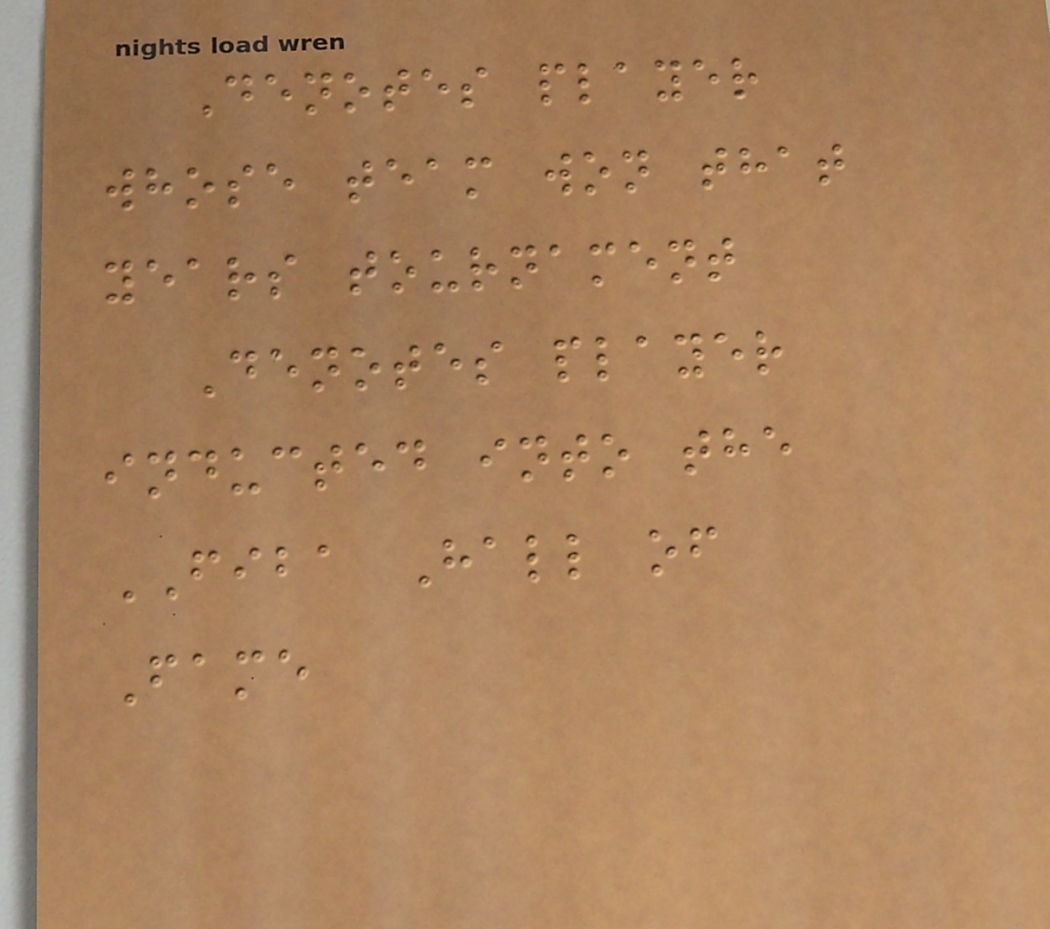Denotes player
whose team won that
years tournament
Denotes player
inducted into the
FIBA Hall of
Fame
